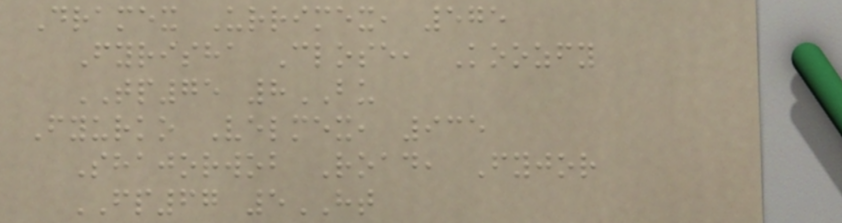Dramex Urrimex, 575
Fyrisha Close, Koozfy
TP75 8BU
Fyurko Velmex, 935
Shajorwob Road, Fyjor
FP67 5HT
